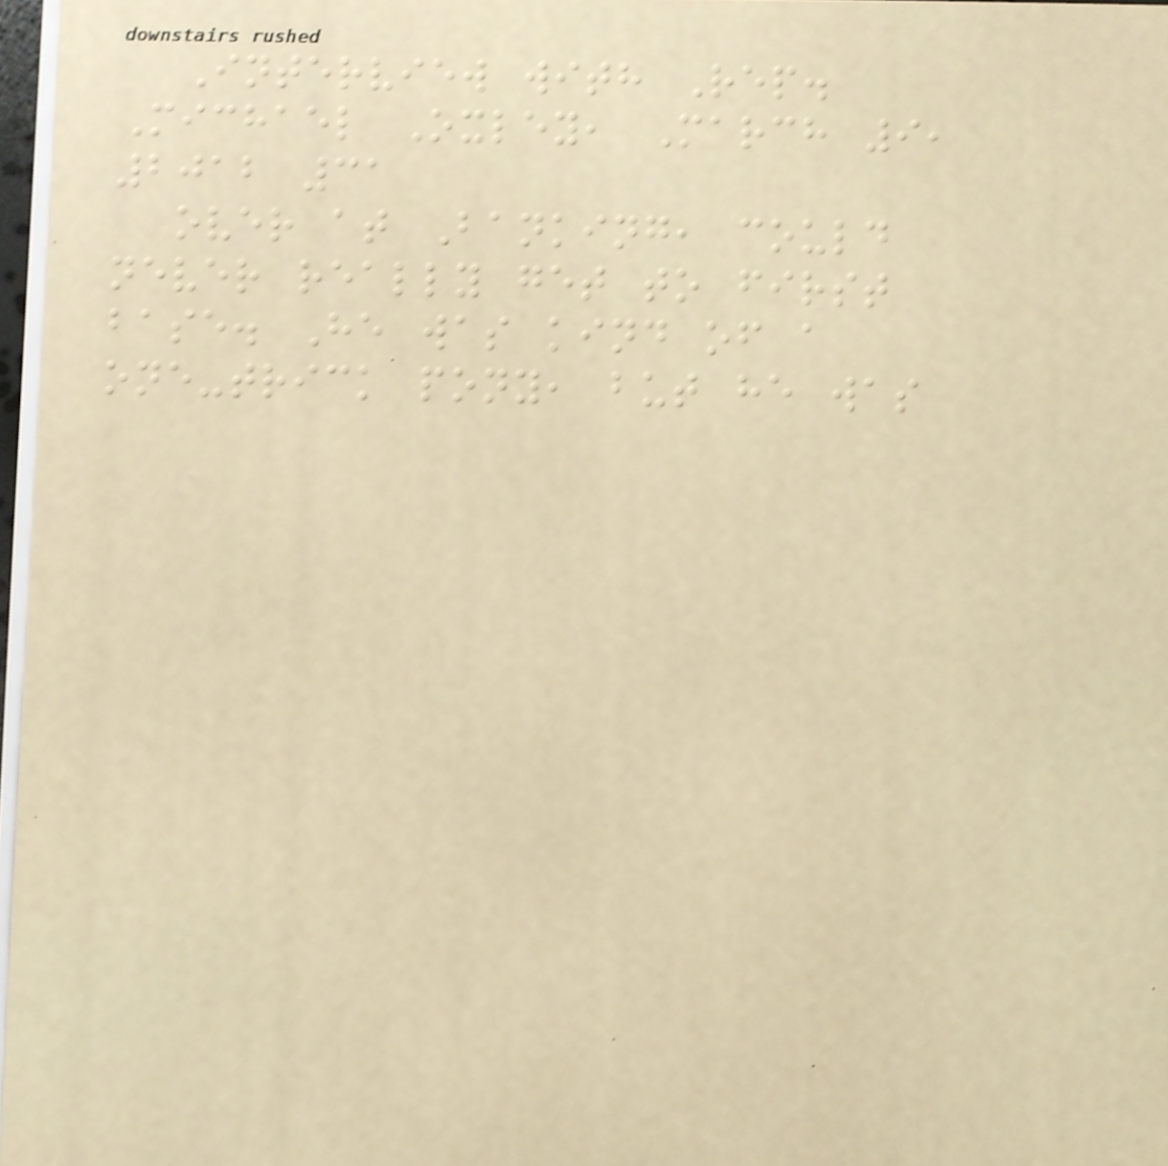Interview with Rep.
Michael Oxley, March 9,
2012 31
over at Banking, could
never really get to first
base. He was kind of a
one-trick pony, but he was
